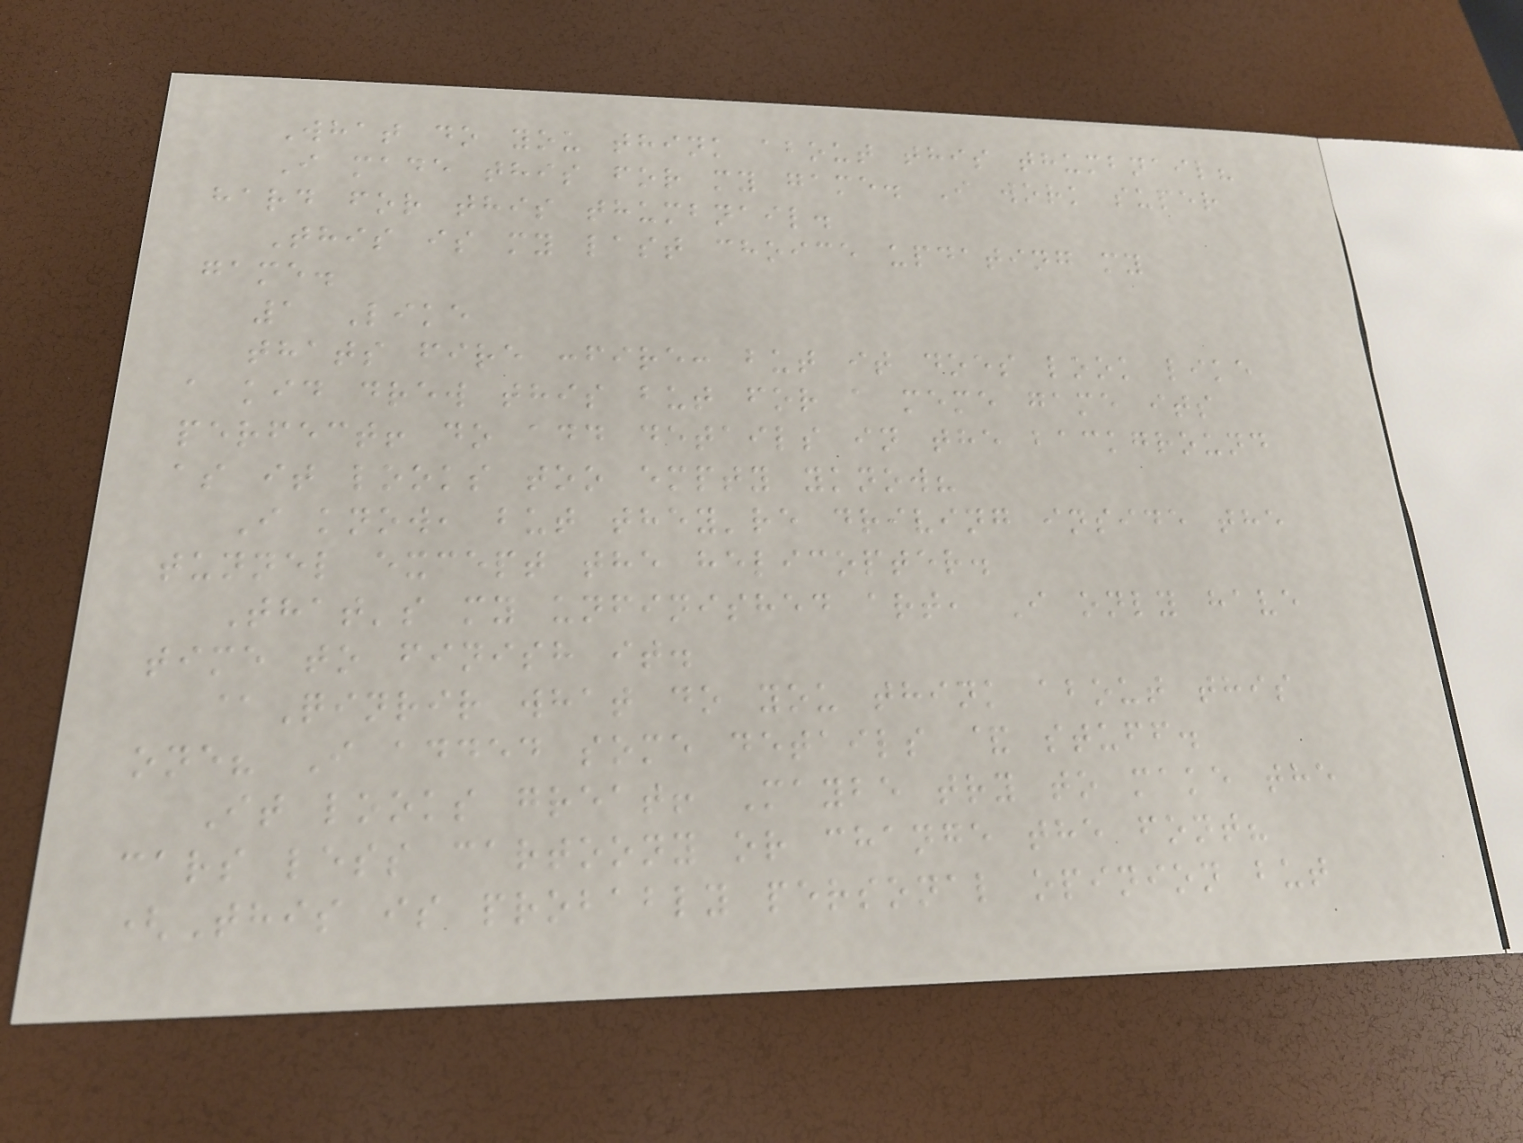What do you think about this thumbnail?
I made this for my game. I work super
hard for this thumbnail.
This is my last choice updating my
game.
1 Like
thats fire :fire: but it does look like
a kid drew this but for a meme game its
perfect! do add details in the background
as it looks too empty yknow?
I know, but they're driving inside the
tunnel except the helicopter.
That's my unfinished art, I only have
time to finish it.
@Qinrir what do you think about this
one? I added some details & stuff.
It looks great! Maybe try to make the
cars less cartoony or change the font?
(This is probably personal opinion but
